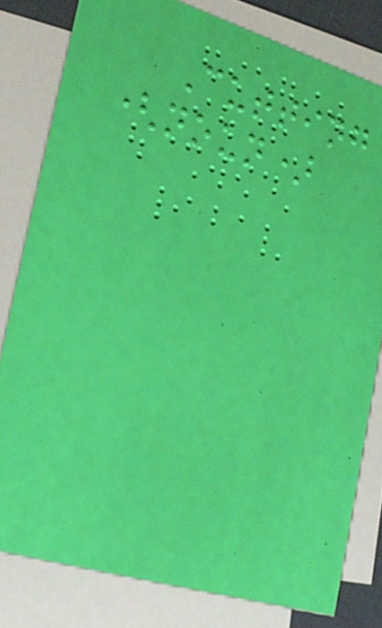Cutting
(noun)
